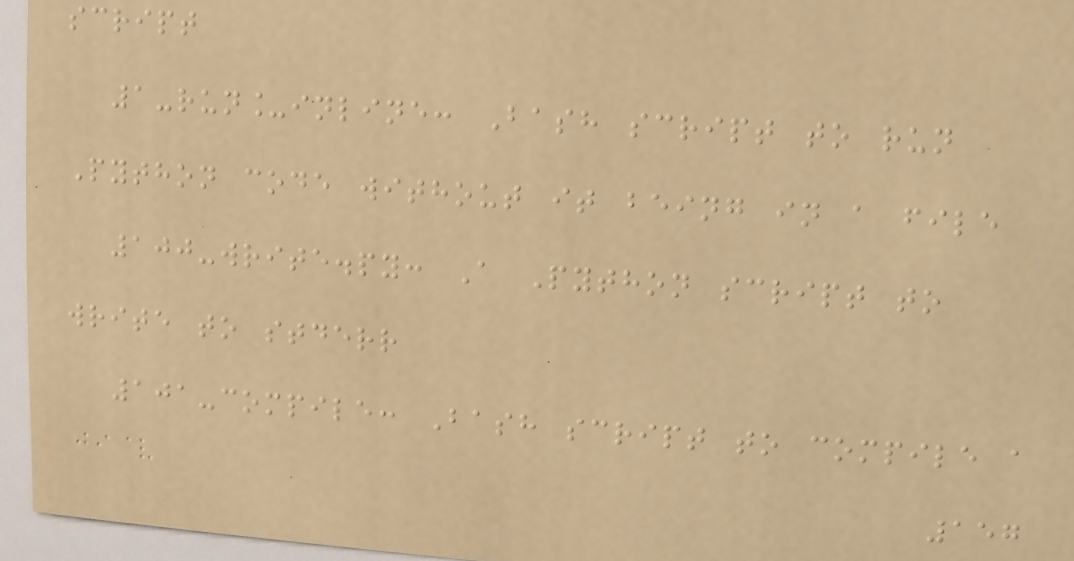script
1-run_inline: Bash script to run
Python code without it being in a file
100-write.py: A Python script to
write to stderr
101-compile: Bash script to compile a
157
